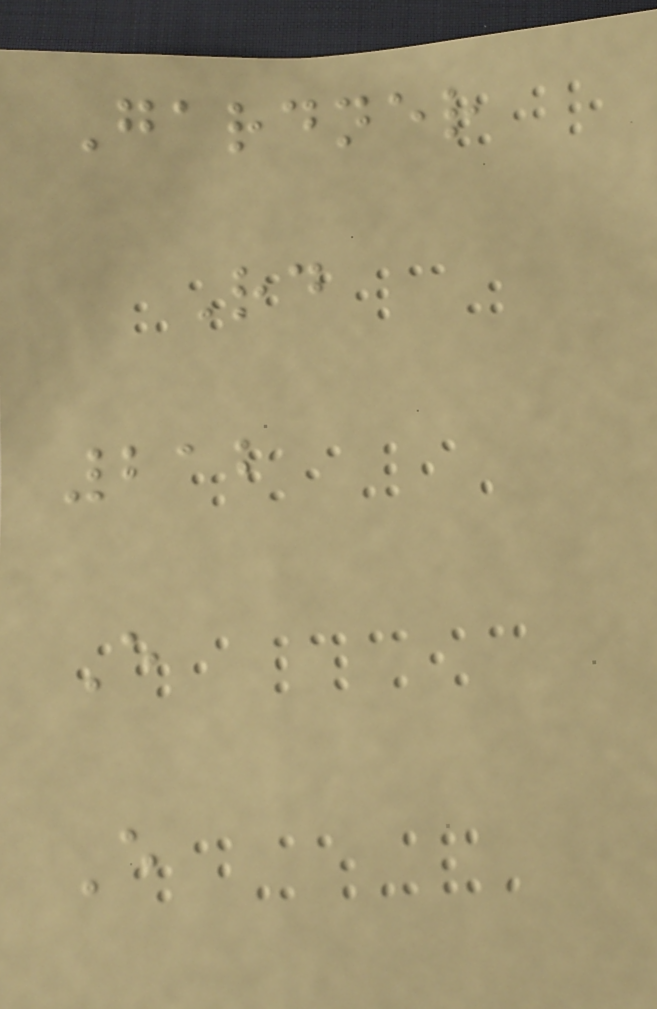Gardner
Rd
212
E
E
